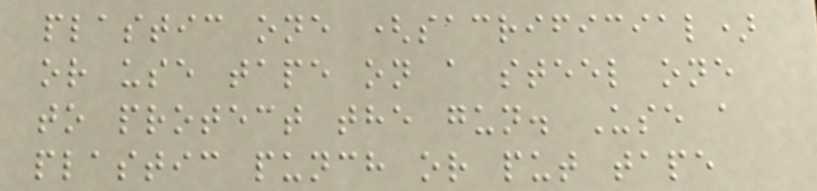plastic one (sacrificial)
or use tape on a steel one
to protect the gun. Use a
plastic punch or put tape
